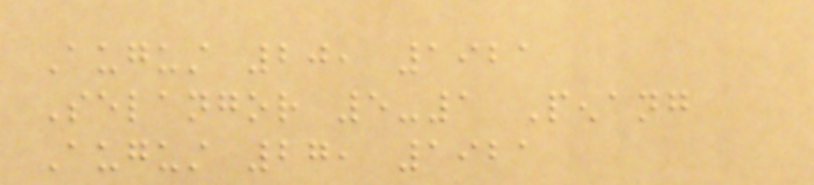August 20, 1921
Selangor 5-1 Penang
August 27, 1921
